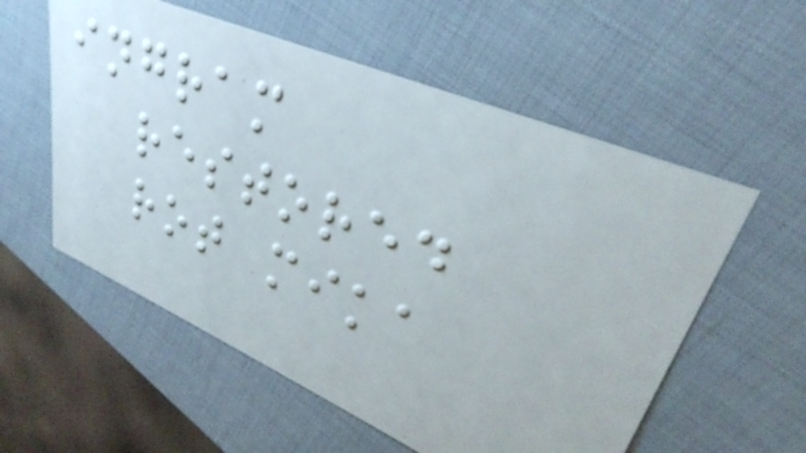ingram
restored
rot mika
